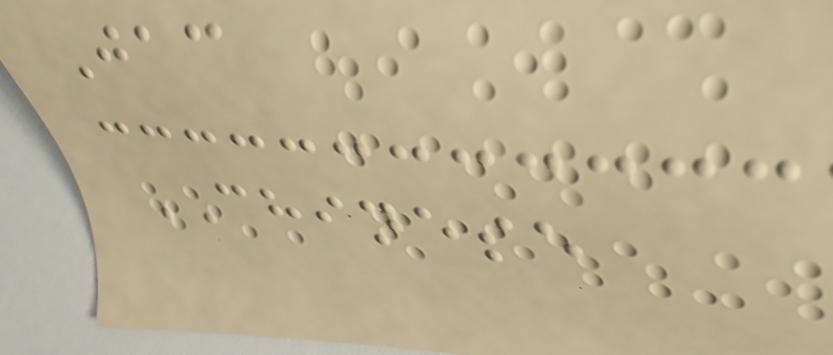Jac
CHINESE
